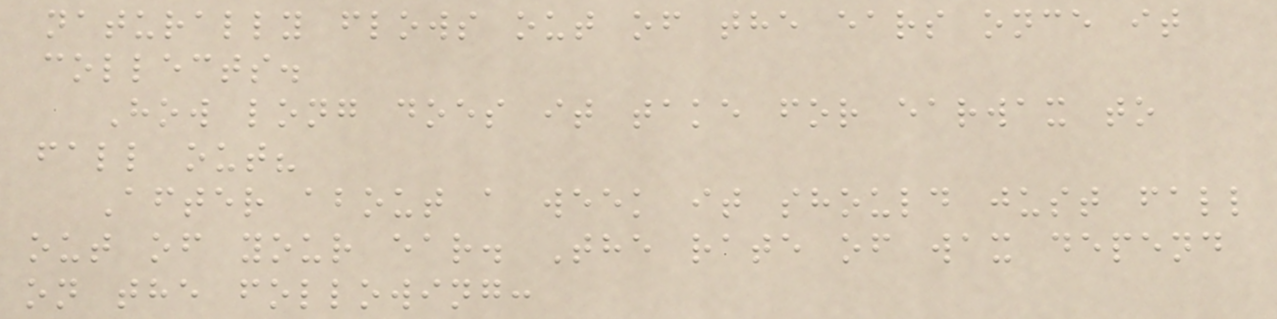naturally flows out of the ears once it
collects.
How long does it take for earwax to
fall out?
After about a week it should just fall
out of your ear. The rate of wax depend
on the following:
